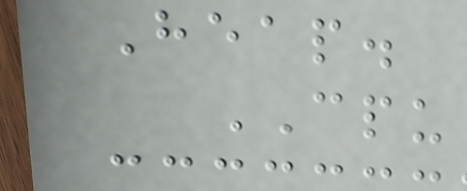Heap.
CPU
